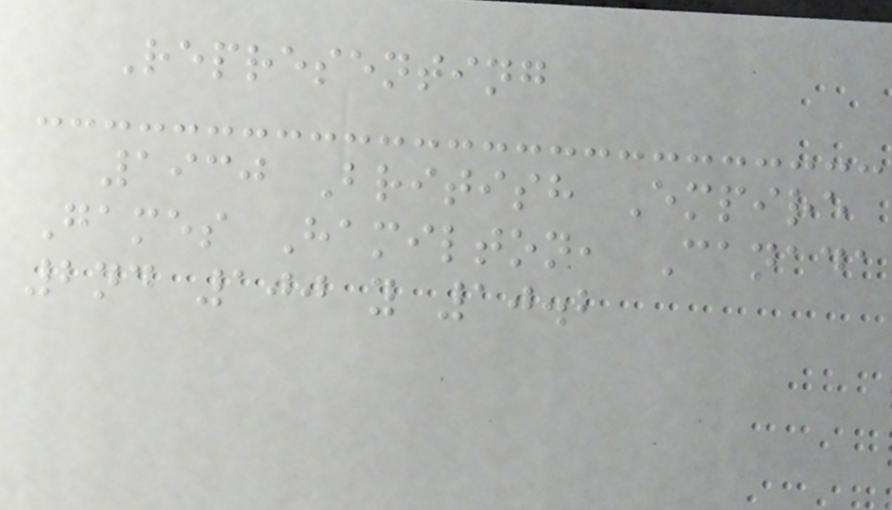Representing
1930 British Empire
Games Hamilton, Canada
2nd 100 y 10.2
